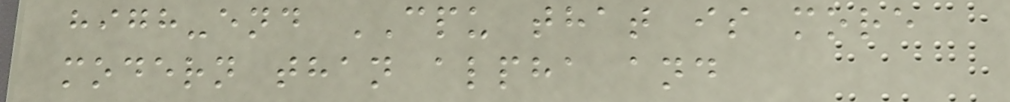high-end CPU that is more
modern than alpha and
